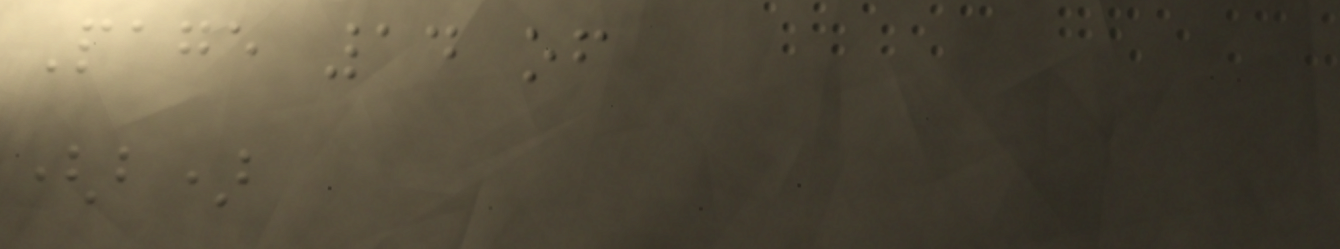Page 14 of
(b)
